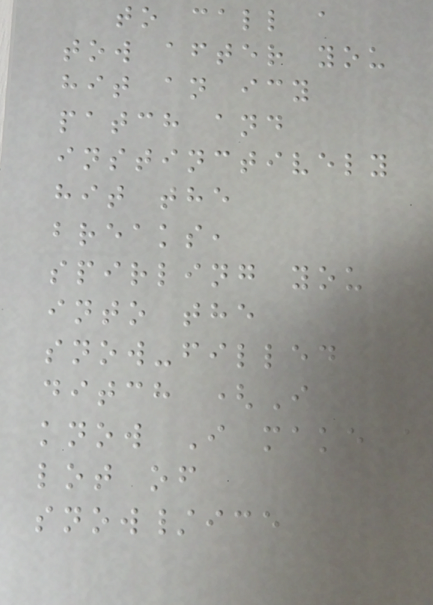to call a
tow after you
hit an icy
patch and
instinctively
hit the
breaks,
spirling you
into the
snow-filled
ditch (I
know I make a
lot of
snow/ice
